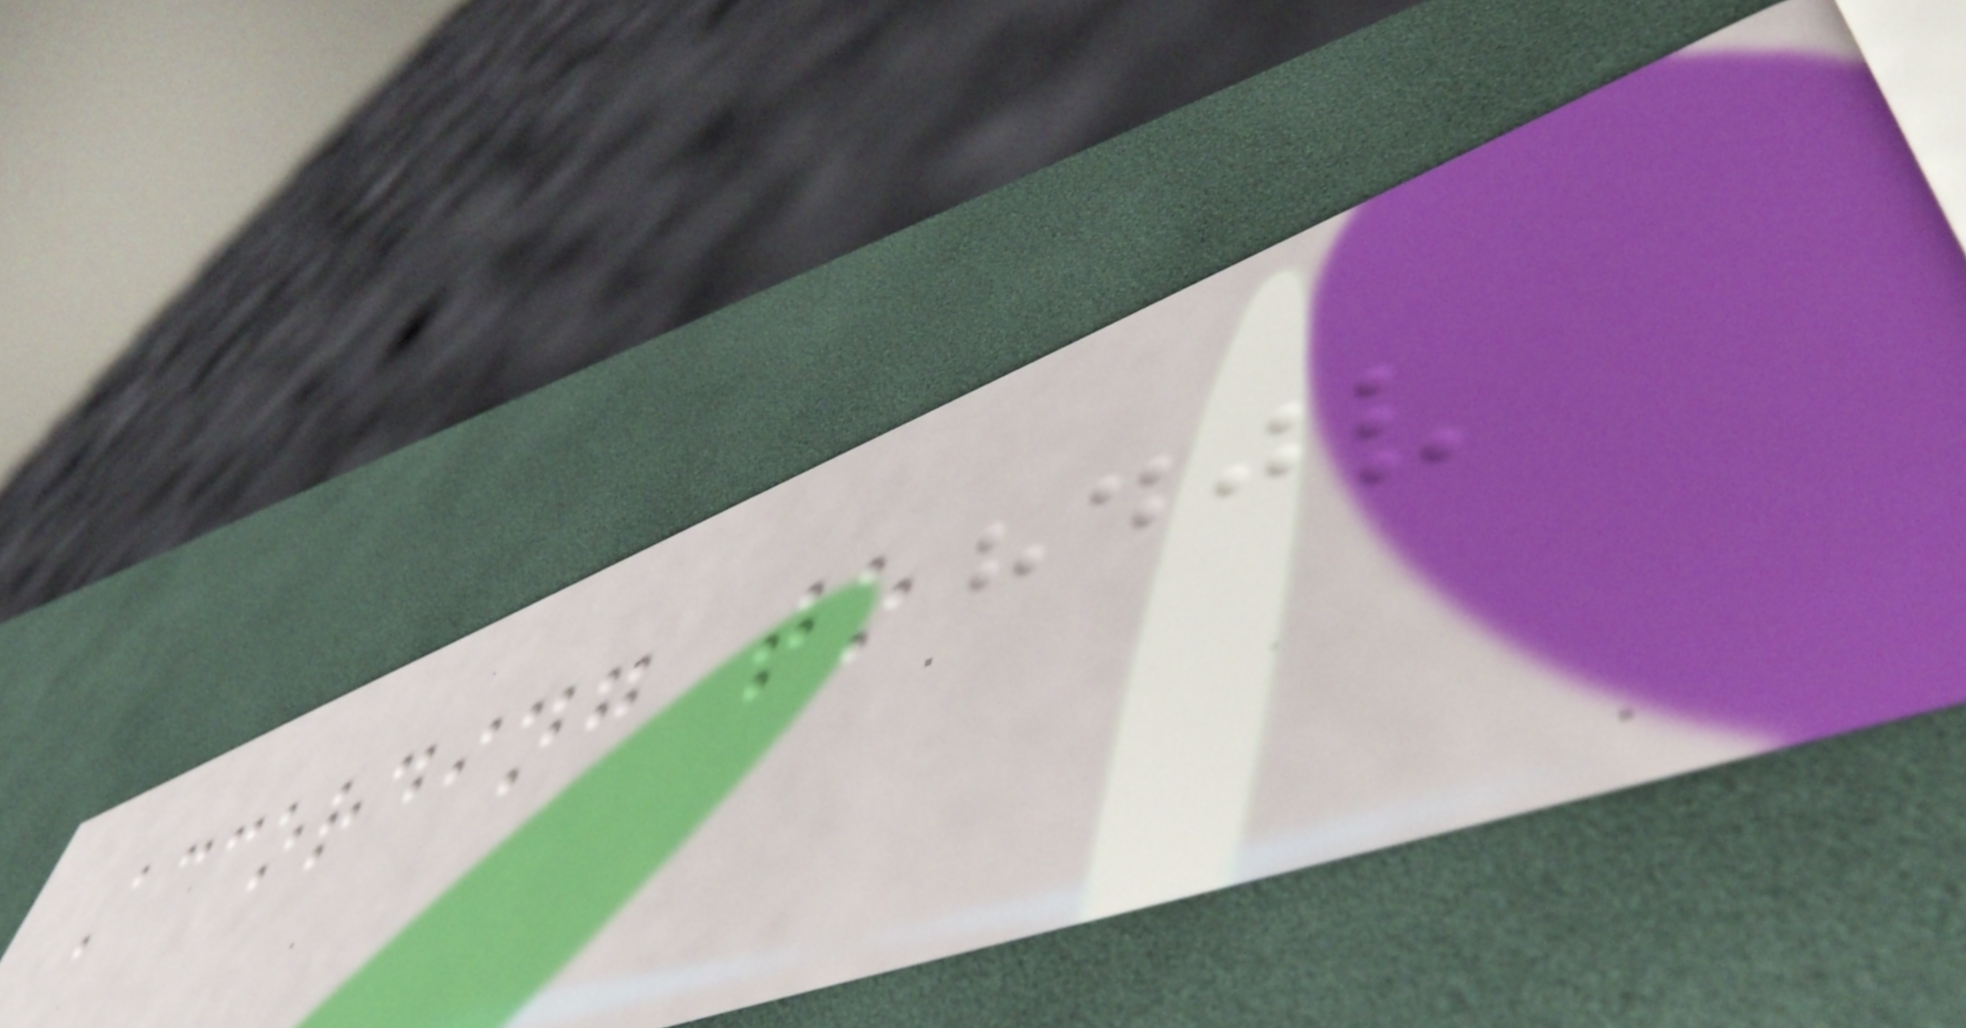According to
